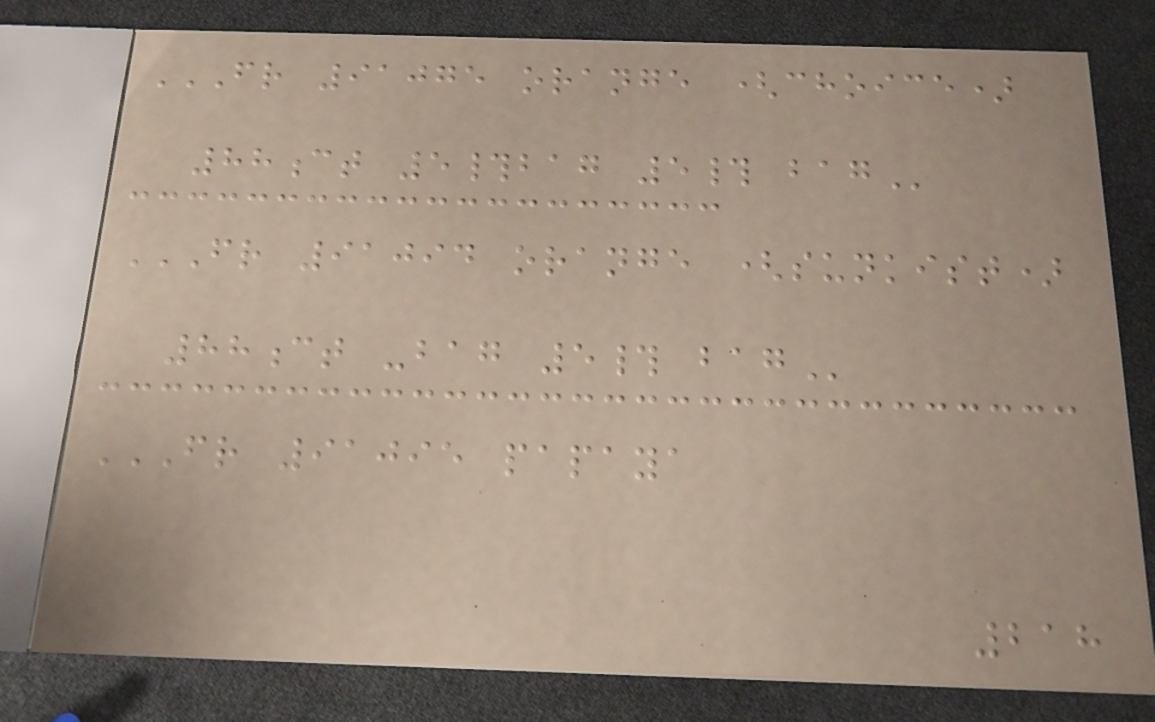FR 91075 ORANGE (CHOICE)
88CT 5#BAG 5# BAG
FR 91094 ORANGE (SUNKIST)
88CT -BAG 5# BAG
FR 91095 PAPAYA
218
